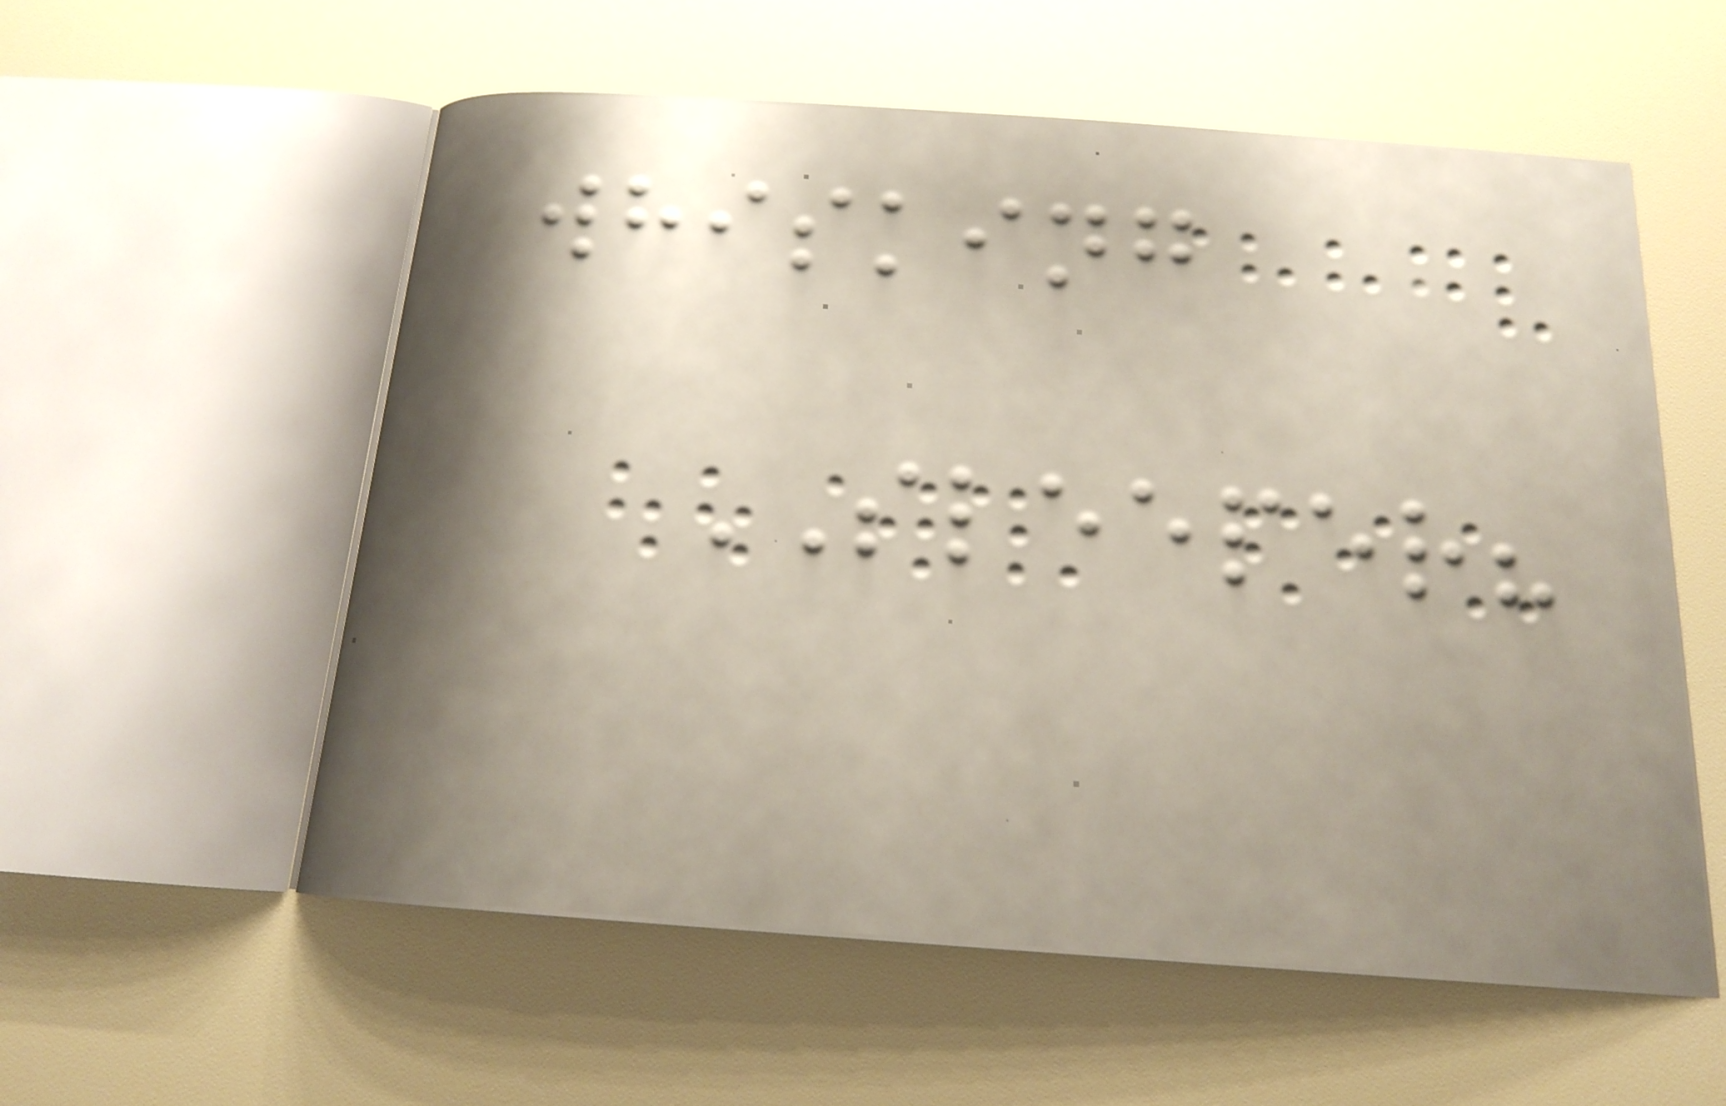whisking
SLEEPER?
